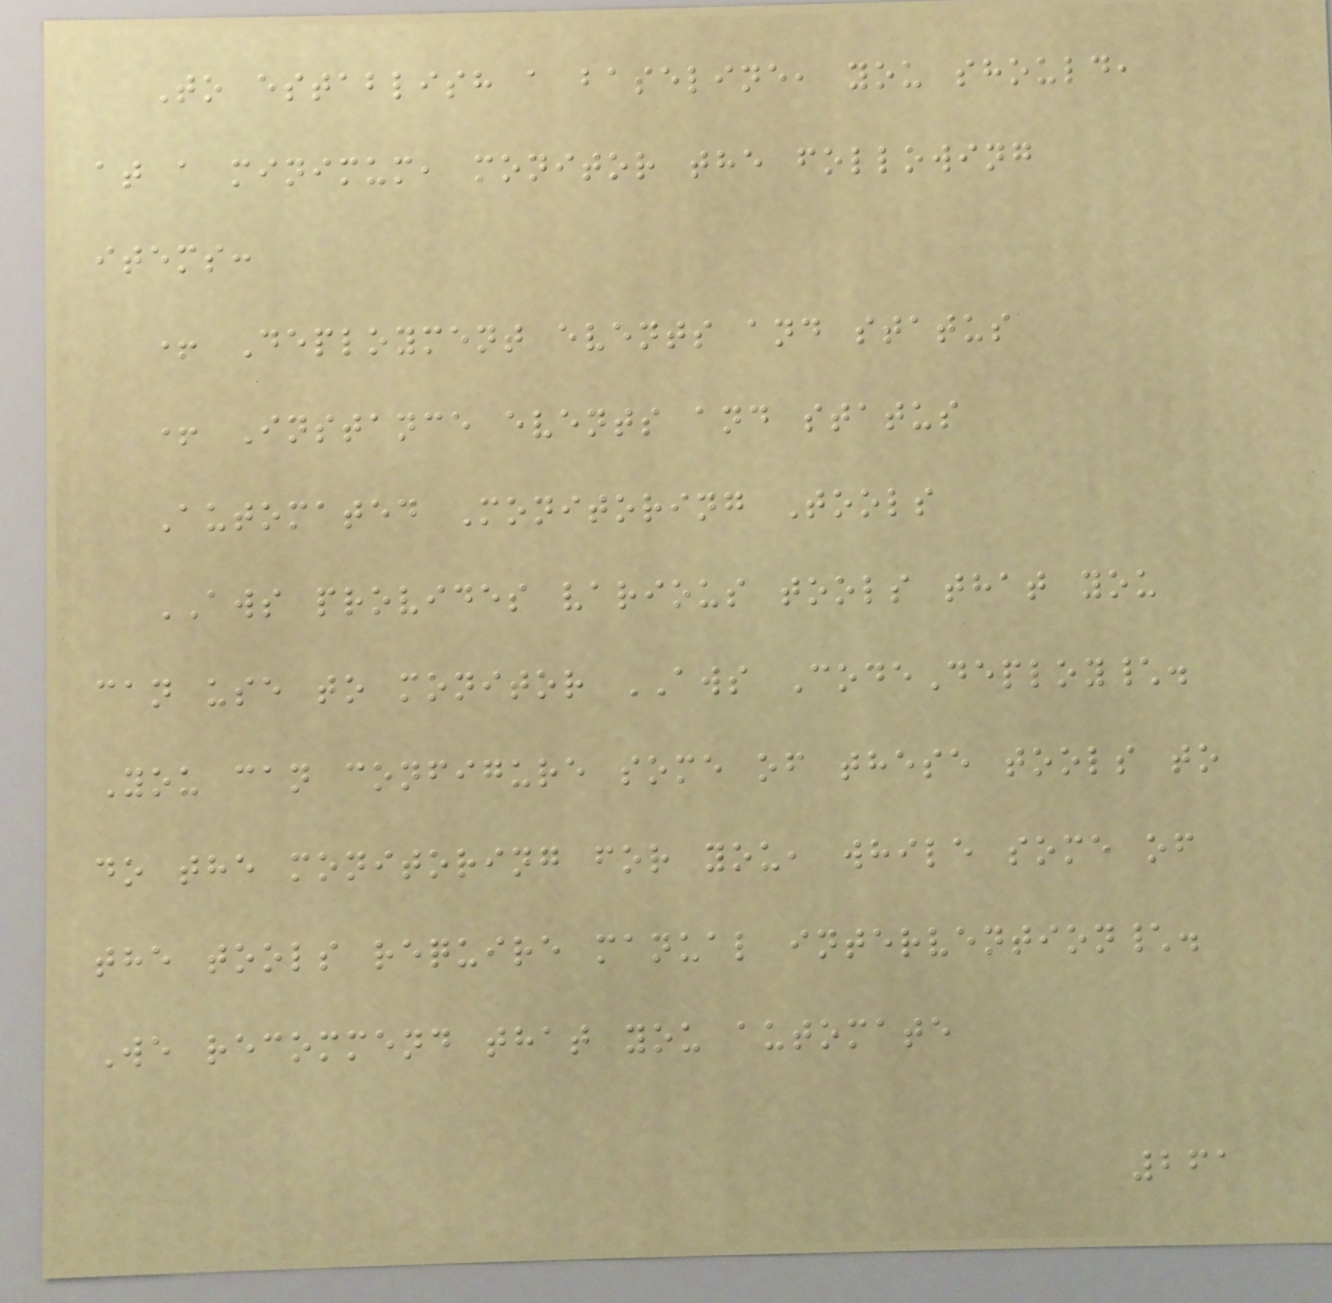To establish a baseline, you should,
at a minimum, monitor the following
items:
+ Deployment events and status
+ Instance events and status
Automated Monitoring Tools
AWS provides various tools that you
can use to monitor AWS CodeDeploy\.
You can configure some of these tools to
do the monitoring for you, while some of
the tools require manual intervention\.
We recommend that you automate
261
